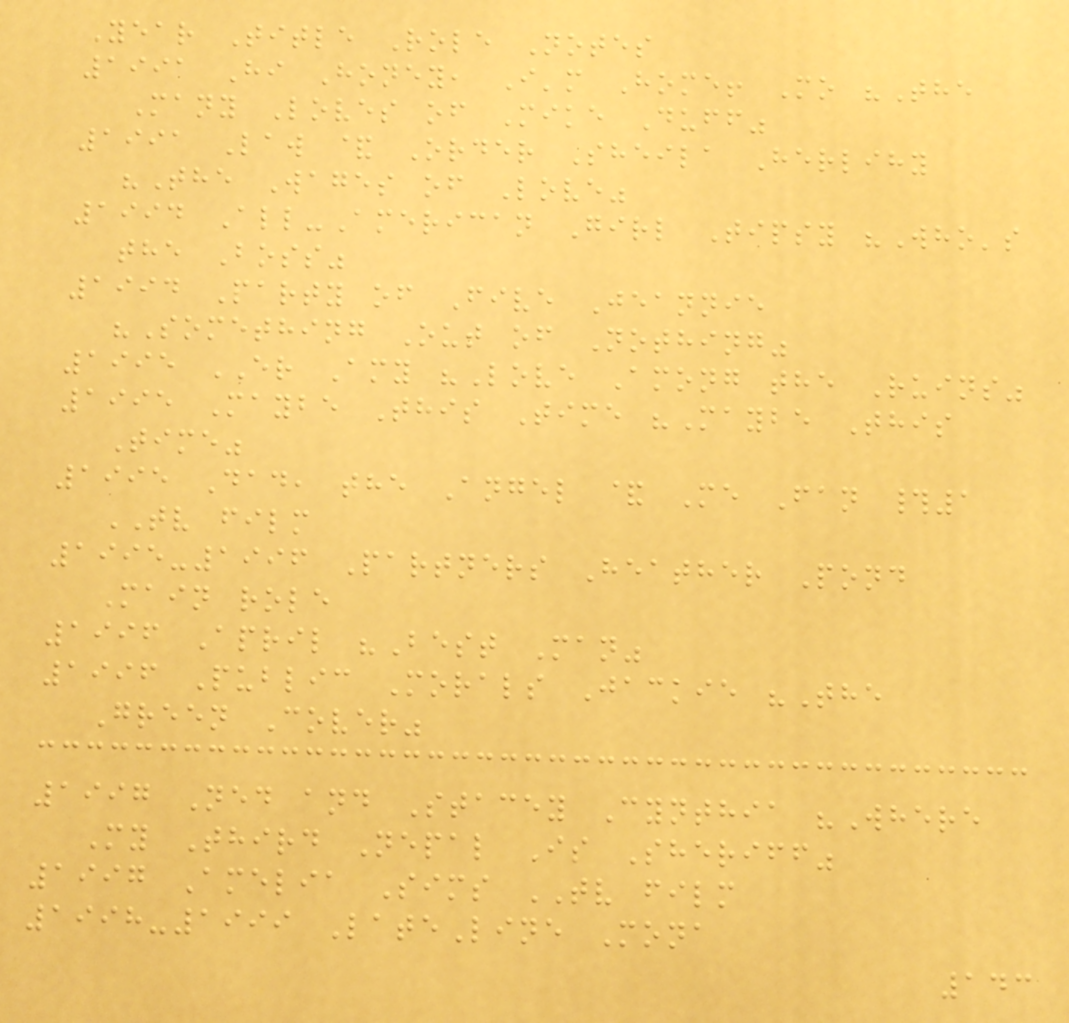Year Title Role Notes
1991 Hi Honey, I'm Home! Mo "The
Many Loves of Mike Duff"
1991 Law & Order Sheila Herlihy
"The Wages of Love"
1994 All-American Girl Tipsy "Who's
the Boss"
1994 Party of Five Jeannie
"Something Out of Nothing"
1995 ER Amy "Love Among the Ruins"
1995 Maybe This Time "Maybe This
Time"
1995 Dad, the Angel & Me Fan #1
TV film
1995-1996 Partners Heather Pond
Main role
1996 April "Best Man"
1996 Public Morals Jackie "The
Green Cover"
1997 Ned and Stacey Cynthia "Where
My Third Nepal Is Sheriff"
1997 Amelia Sims TV film
1998-1999 LateLine Mona
143
